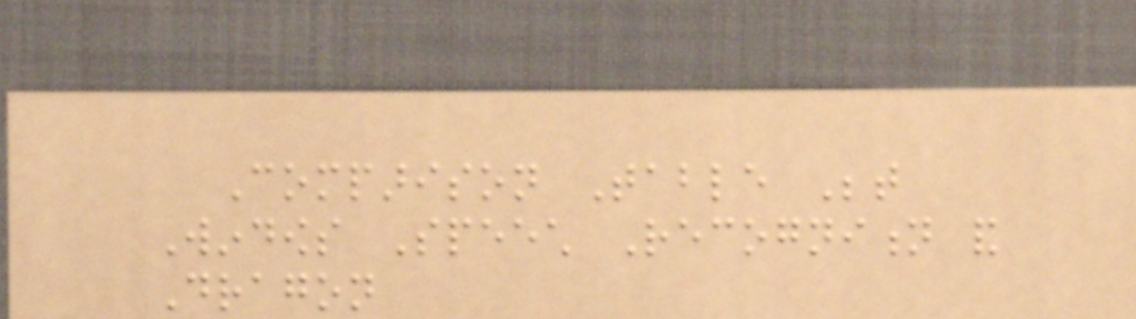Comparison Table Between
Windows Speech Recognition and
Dragon
